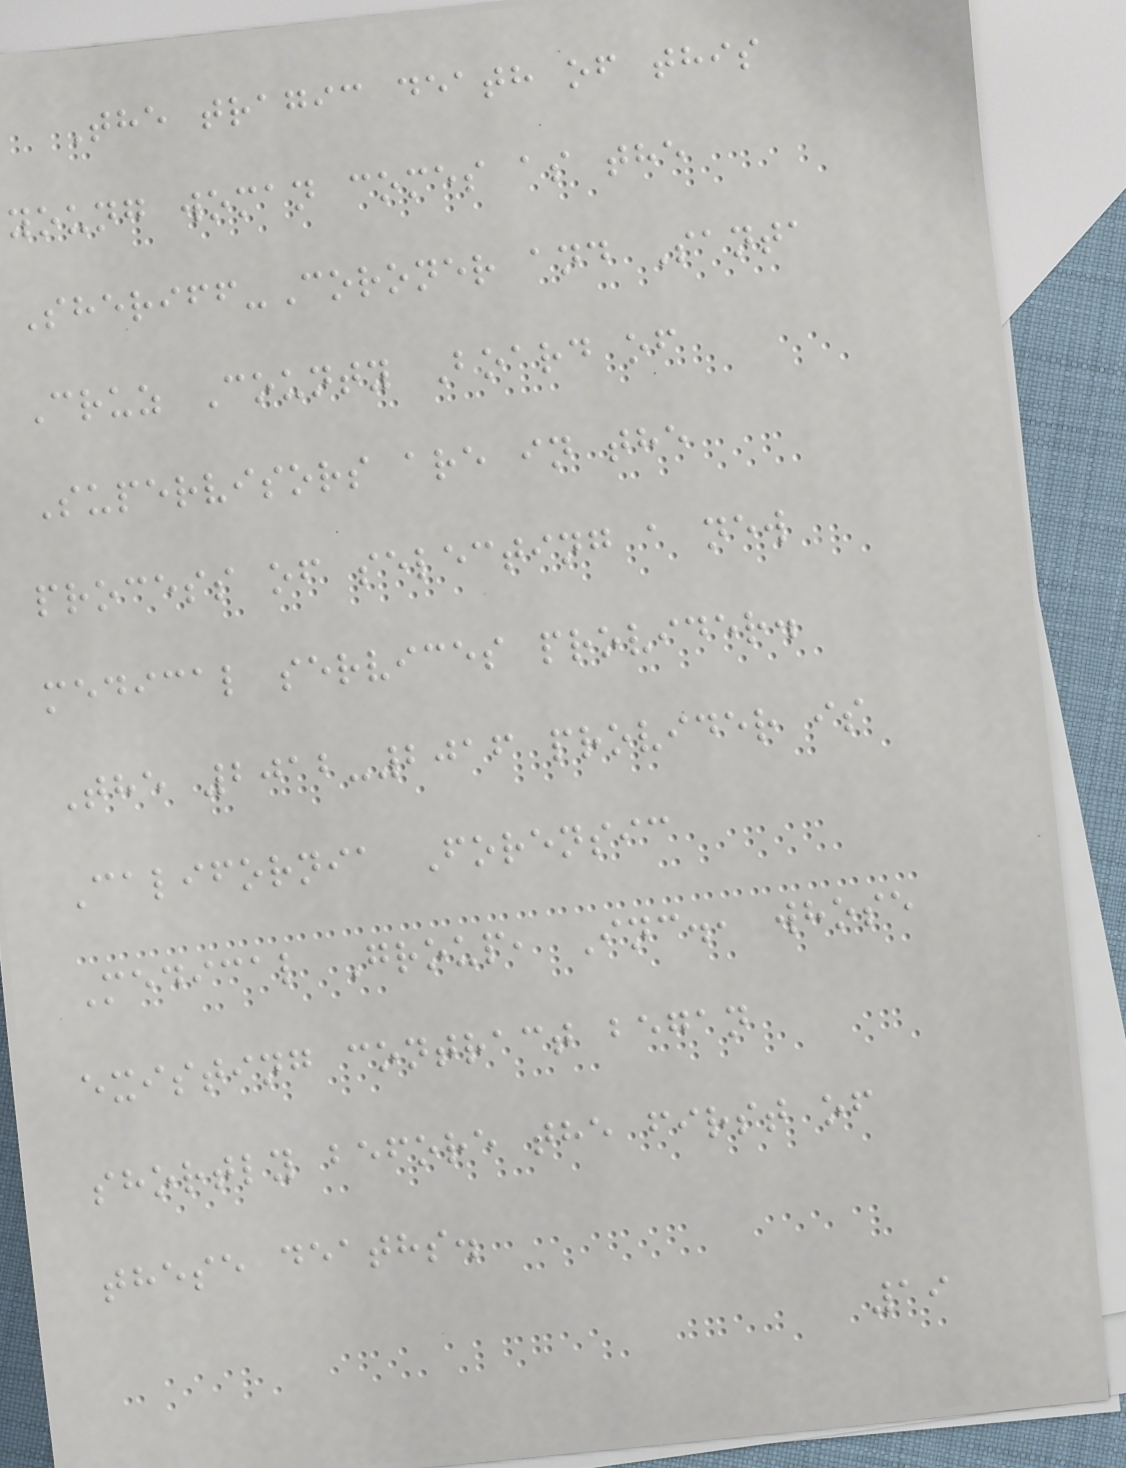The tragic death of this
young woman comes as the
Sheriff-Coroner and Santa
Cruz County Board of
Supervisors are in the
process of selecting a new
medical services provider.
The 2012-2016 provider is
California Forensic
Medical Group, Inc., whose
existing contract began
shortly before the first of
these deaths.
19
